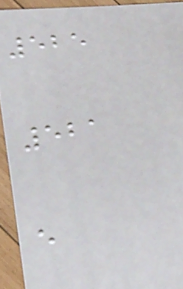525
521
e
